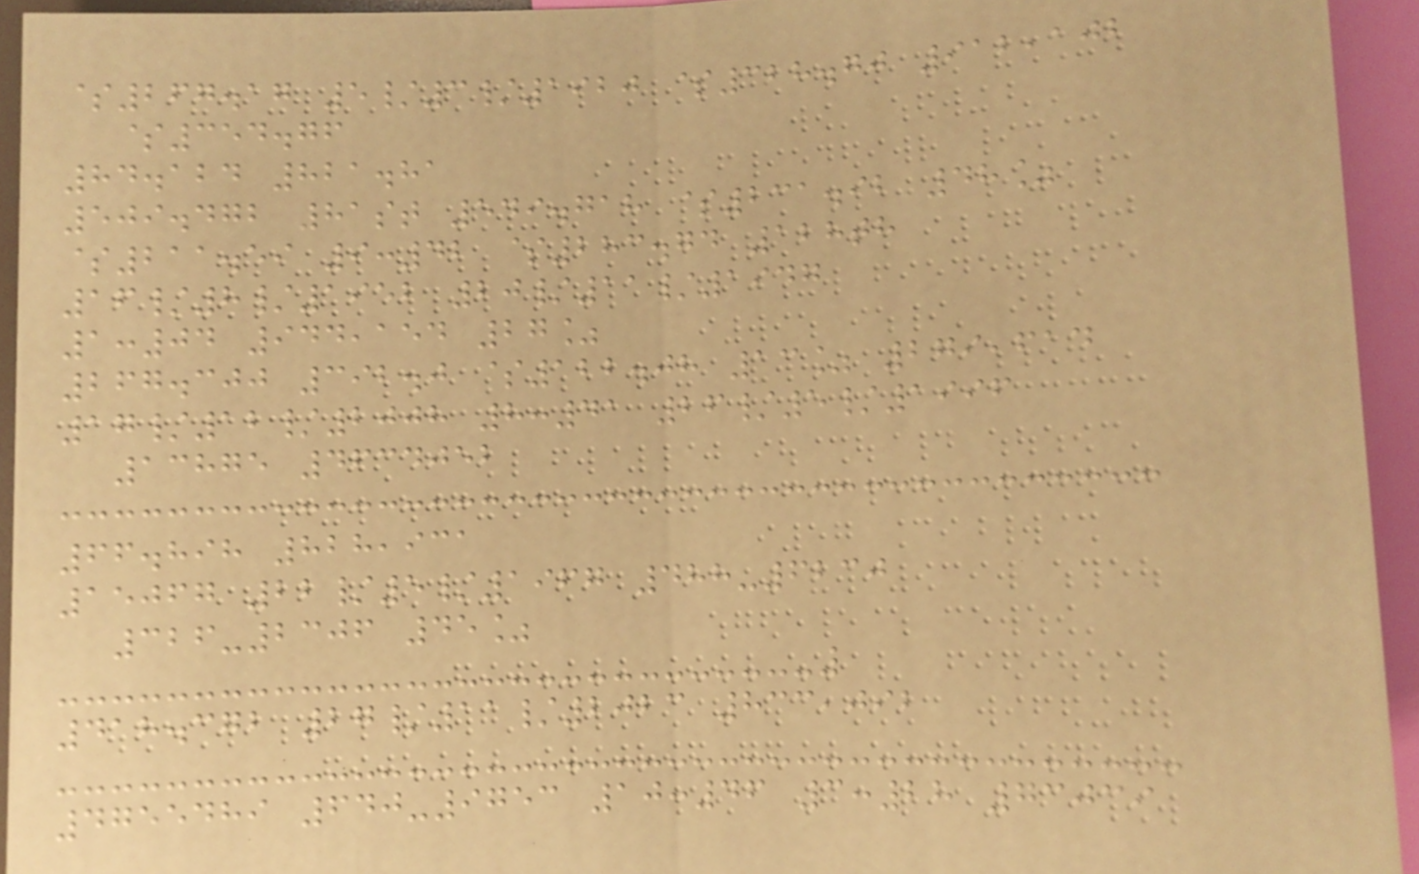$267.17 5/3/1920 $328.70 912,102
$354.76
84.124 821.81
509.472 81st 549.718 $231.92 48%
$211.59 9:42 $283.74 128th
16/8/1952 20/11/1947
1:04 944,154 27%
267.300 392.0 $122.08 13% 279,614
17/12/2008 8:41 26/5/1996
13875 4634052
66.898 828,931
15067 22/5/1967 488-6230
326-2306 45%
418.372 27/11/2023 833,092
4755489 640-9753 10:46 3:28 73039
